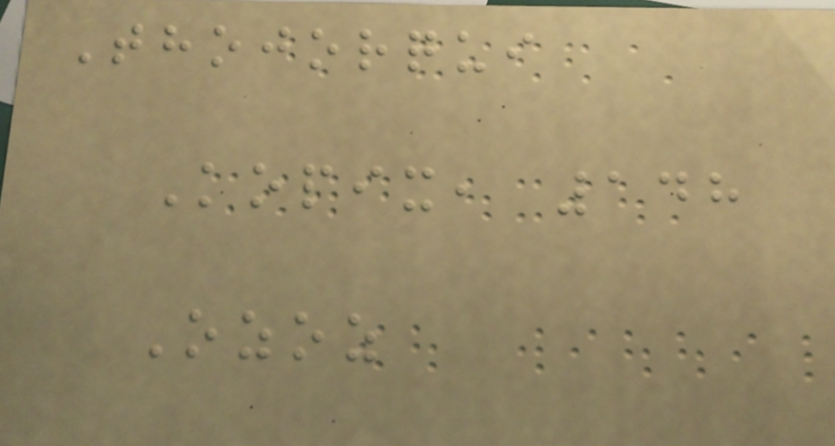Thojorqui
Kopix, 148
Ozoz
